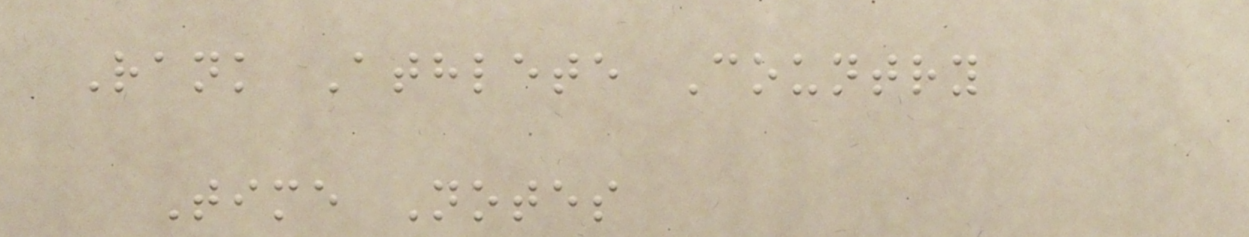Rank Athlete Country
Time Notes
